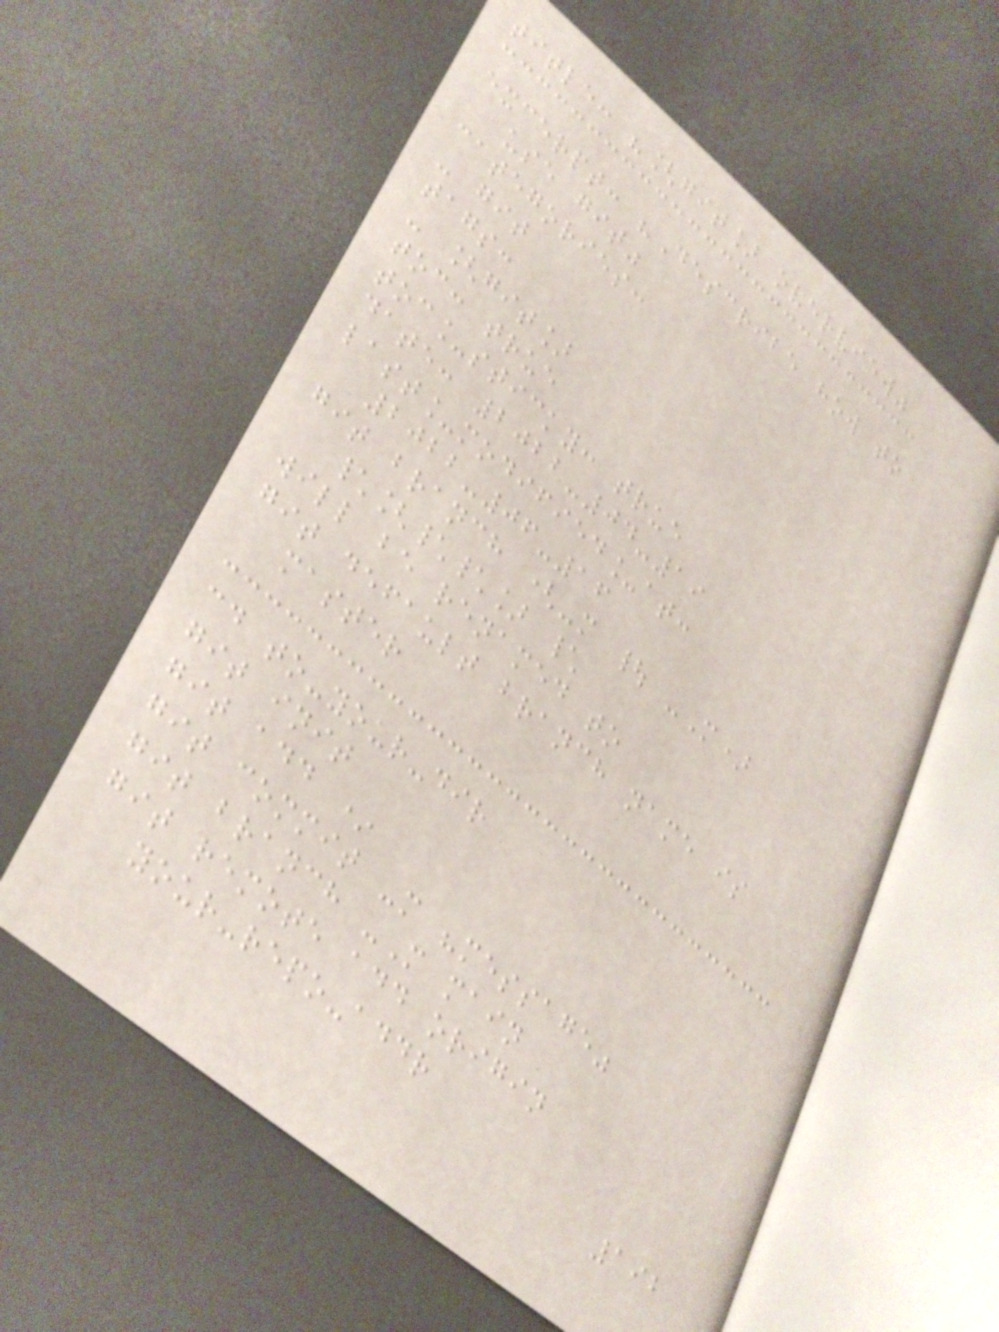title: "[git] overview"
excerpt: "Describe how to
use git"
categories:
- git
tags:
- [git]
toc: true
toc_sticky: true
date: 2022-04-19
last_modified_at:
2022-06-16
git branch (-m | -M)
\[\\] \
will be renamed to
git default branch name is
master
cd to-your-dir
git init
git add *
git commit -m "message"
git branch -M main
git remote add origin
your-repo-addr
192
